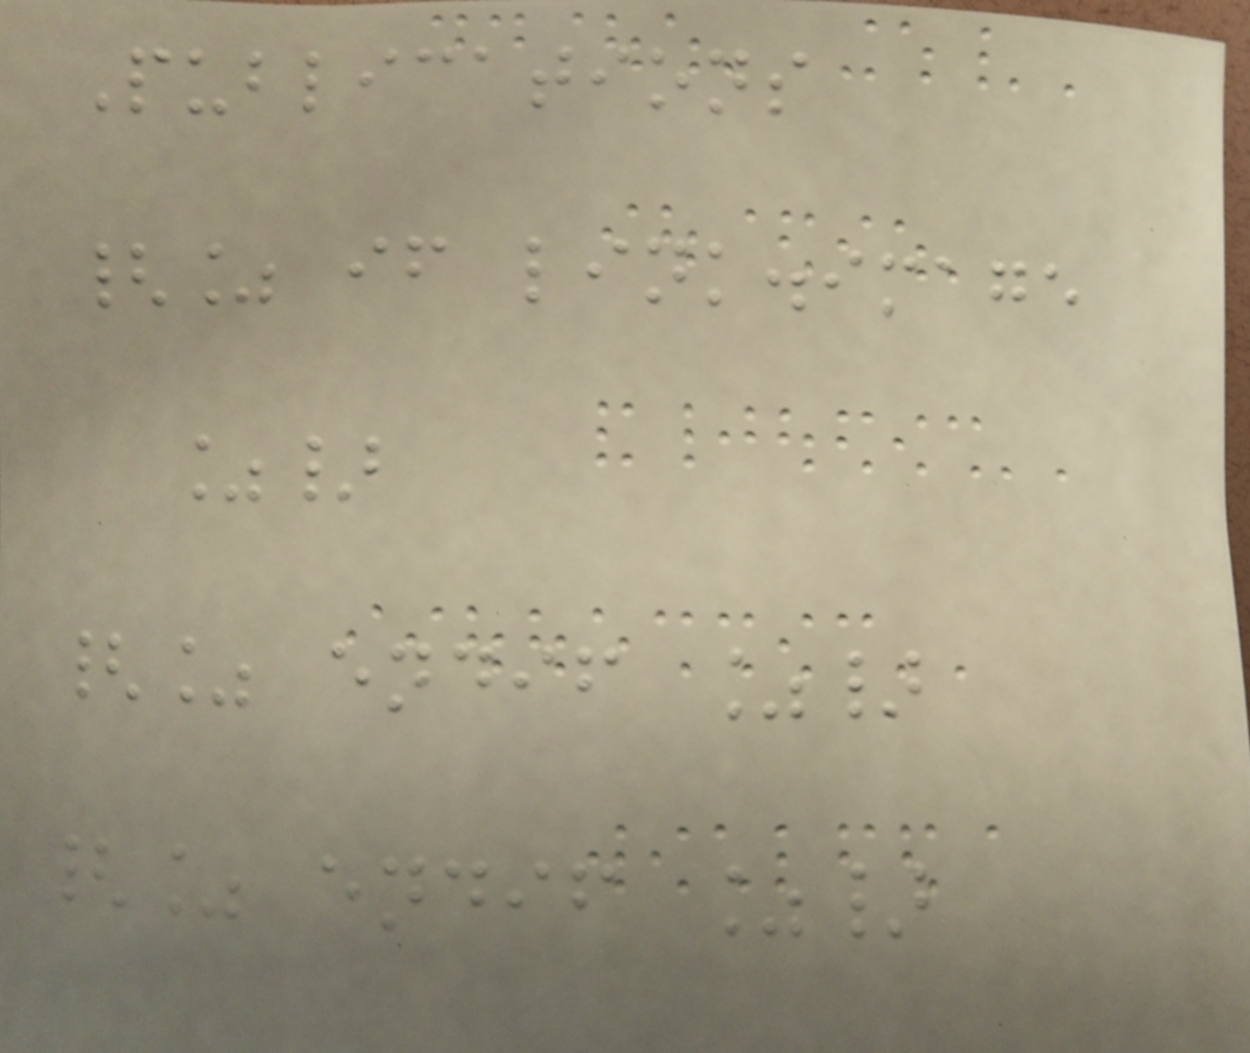Publications
{% if link.image
%}
{% endif %}
{% endif %}
